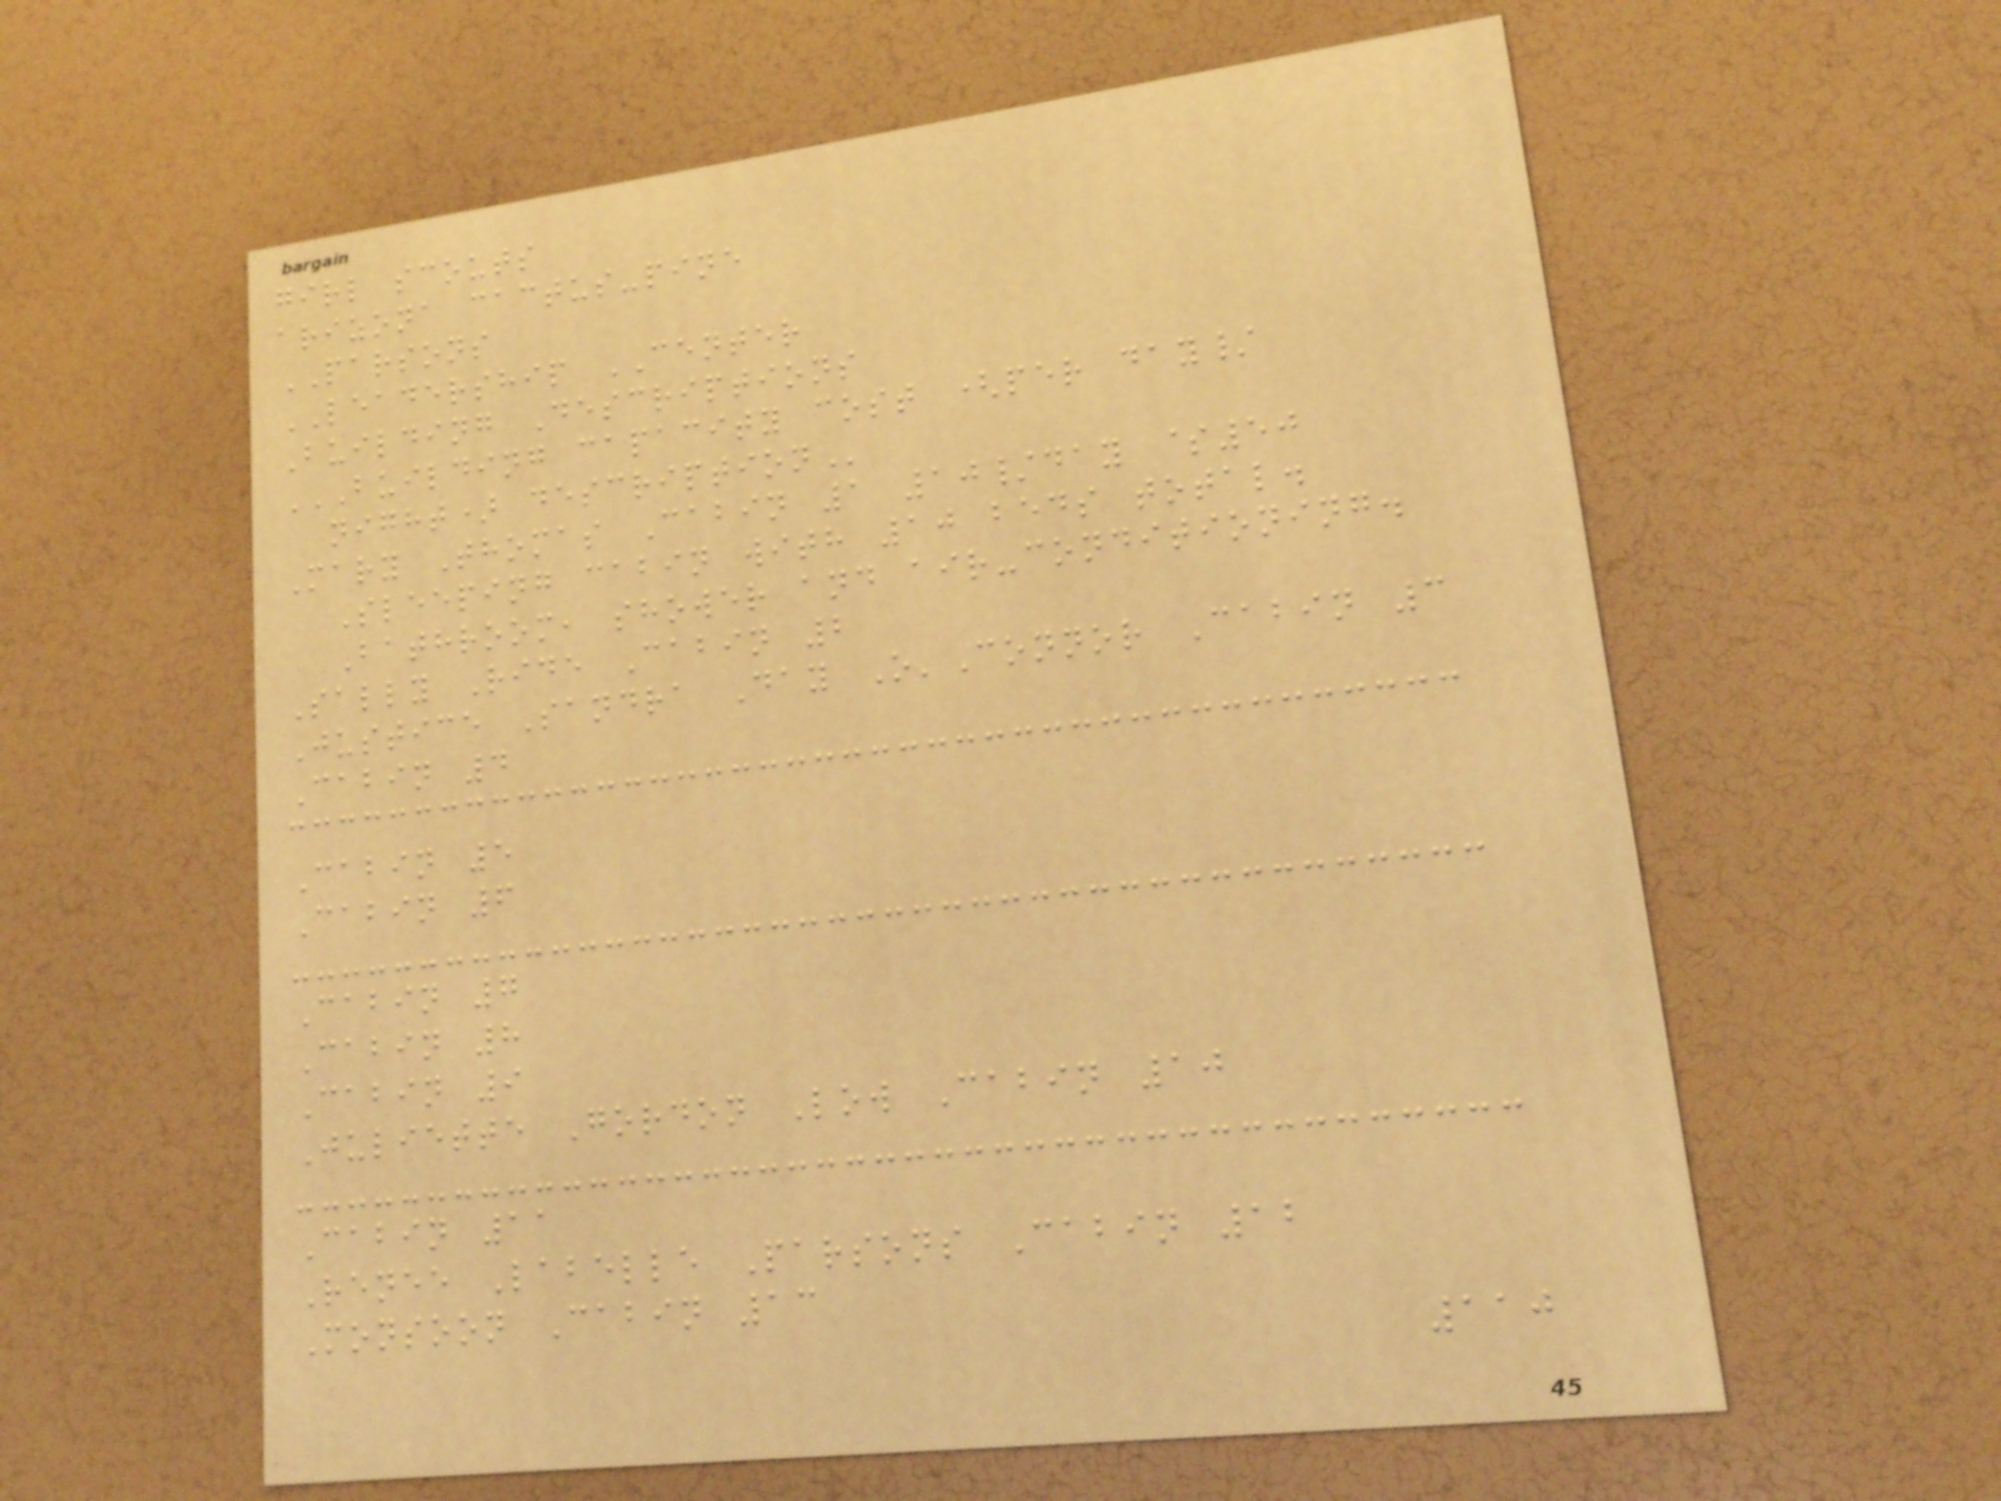girl scouts
arizona cactus-pine
PARSONS
LEADERSHIP CENTER
Building Descriptions
BUILDING CAPACITY COST (PER DAY/
NIGHT) DESCRIPTION
Mary Thomas Cabin 1 10/day $50
Sleeping cabin with 10 beds total.
Bathroom, shower and air-conditioning.
Sally Ride Cabin 2
Justice Sandra Day O'Connor Cabin 3
Cabin 4
Cabin 5
Cabin 6
Cabin 7
Cabin 8
Cabin 9
Juliette Gordon Low Cabin 10
Cabin 11
Renee Labelle Parsons Cabin 12
Monsoon Cabin 13
110
